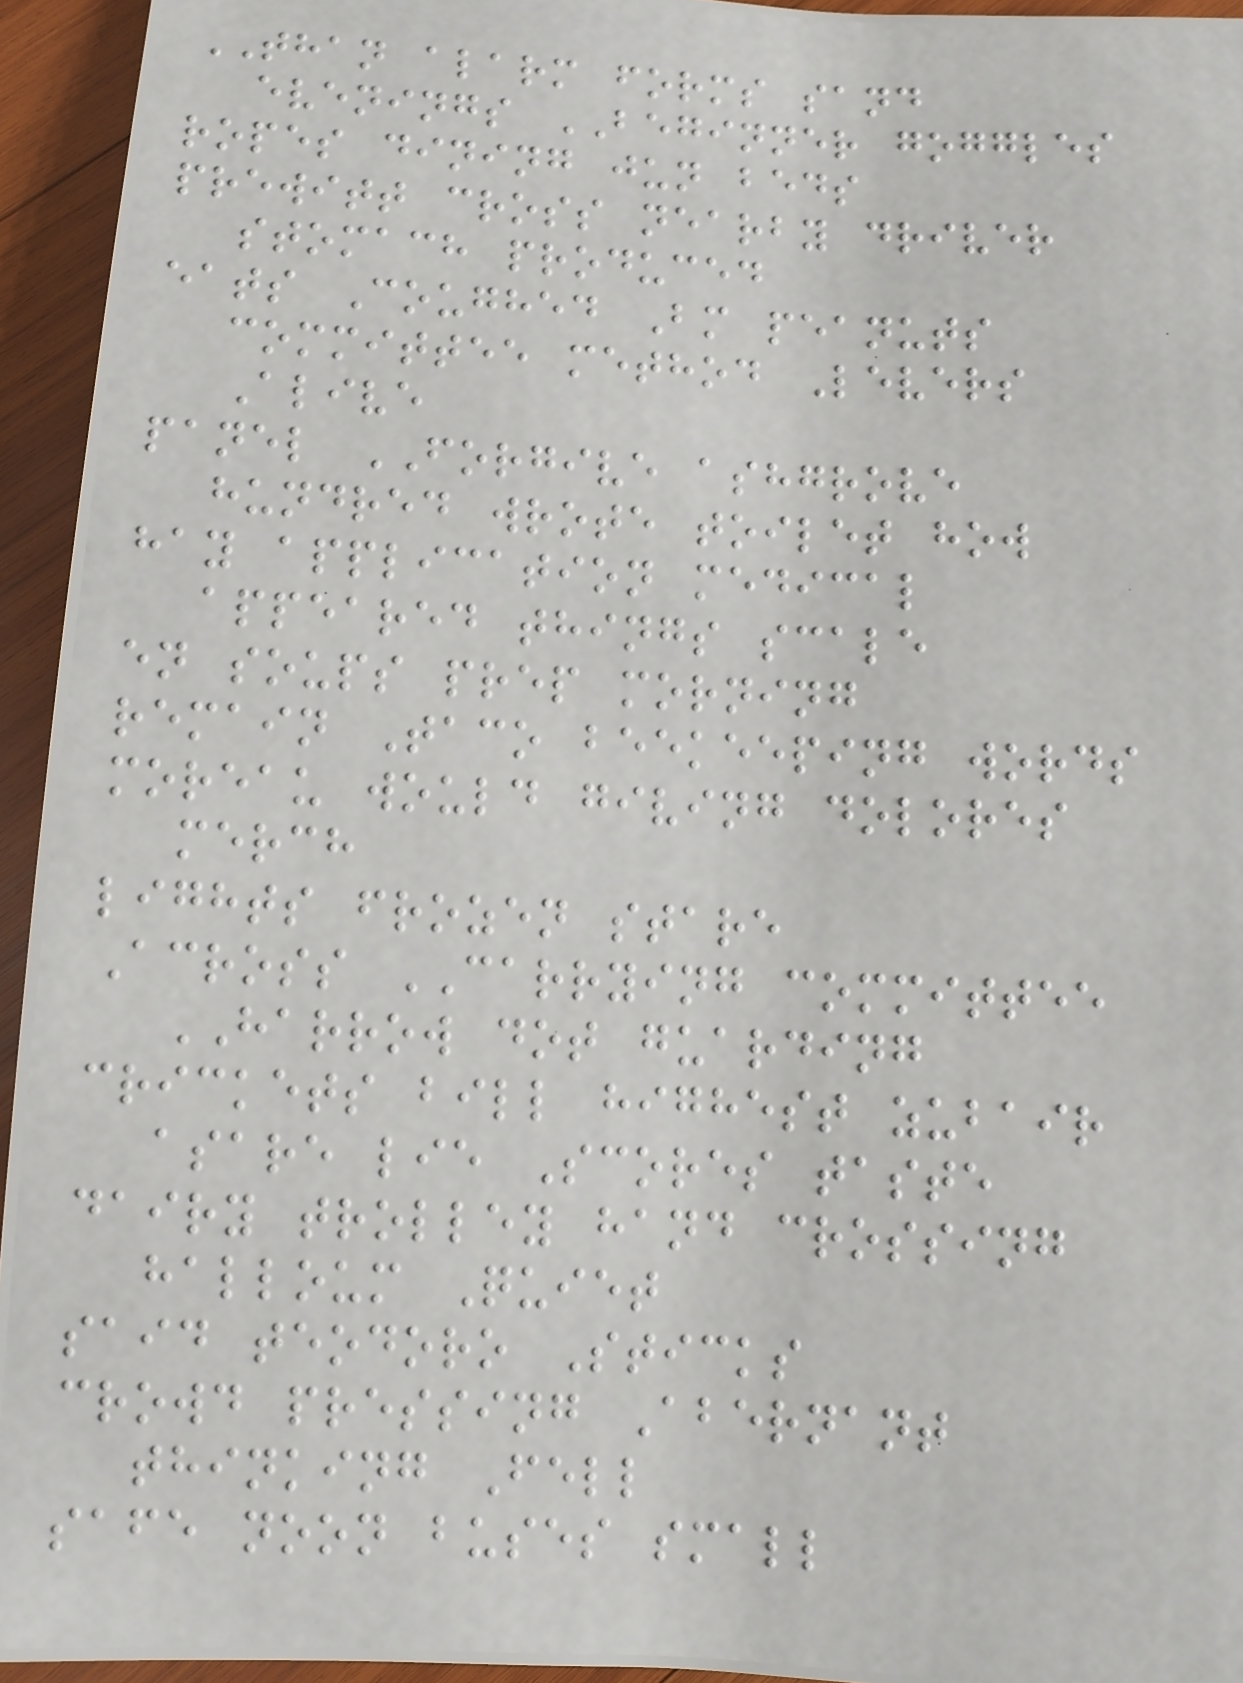THAN alarm forms sand
evenings BEGINNER goggles
ropes dining jun beds
prewitt cross nearby driver
stomach produced
eats Coughed Bm peanuts
committee method Levers
Alive
panel FORGIVE ashgrove
hundred wrote toilet how
hay application medical
appeared things scale
en soups prep morning
remain Taco beekeeping words
moreau would giving dolores
merch
lights frozen stare
Across CARRYING committee
HARROW dot guarding
crickets bill highest zubair
asare lie Scores taste
dairy trolley hand crossing
halloum Quiet
said teodoro Sticks
crowd pressing Abernant
thinking Fell
safe noon buses small
